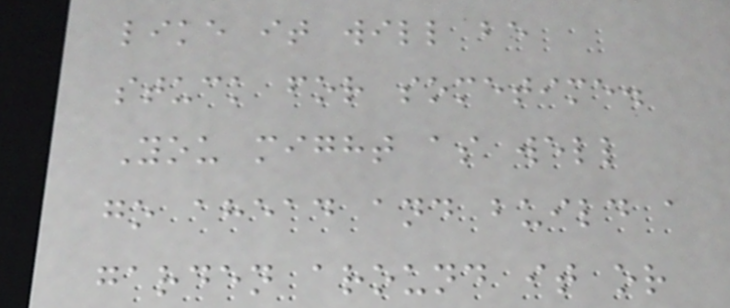like it will be
stuck for sometime.
You might as well
go ahead and build a
garden around it or
